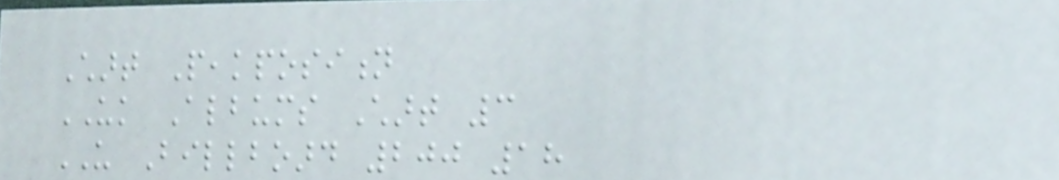Chart Peakposition
UK Albums Chart 3
US Billboard 200 18
